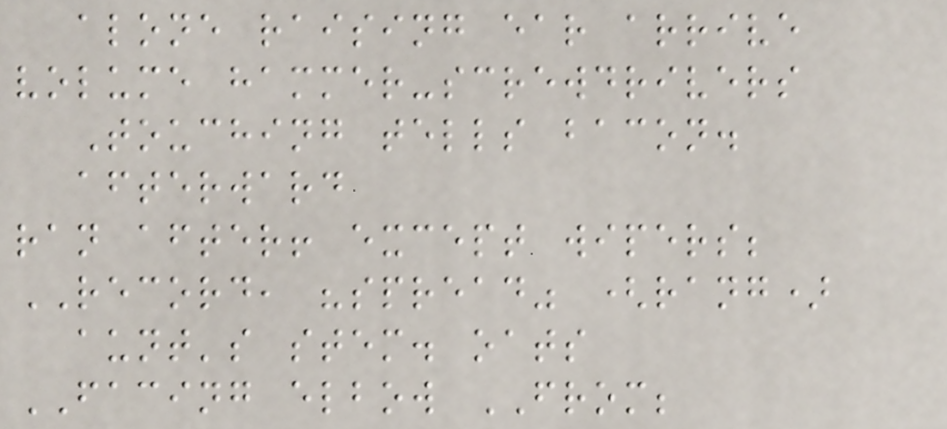alone raising ear arrive
volume hammer-screwdrivers
Touching tells bacon.
afterward
ran after! except wipers;
RECORD, "spread" (rang)
aunt's stem. oats
FACING elbow FROM;
